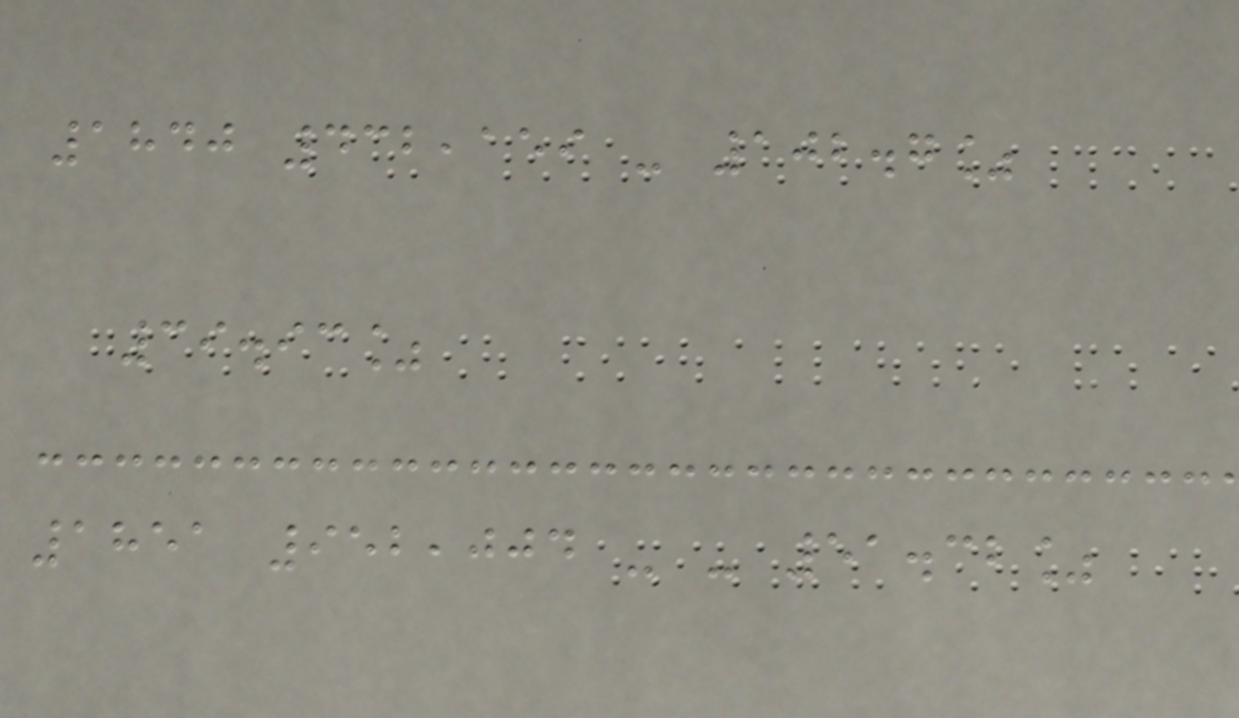1840 432,159 - 102.7%
39.93%
1851 952,004 - - 51.32%
